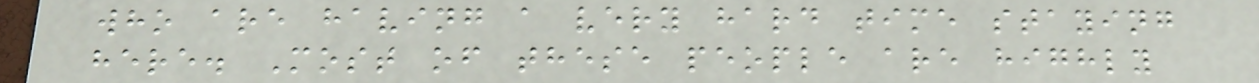who are having a very hard time staying
here. Most of these people are highly
